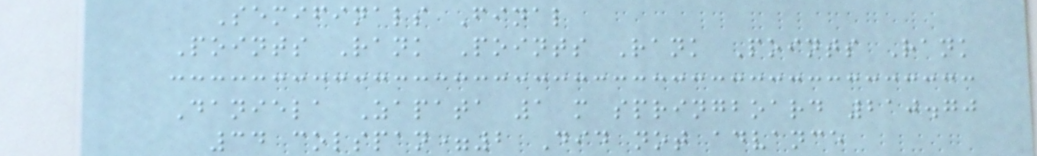Semifinals Final
Points Rank Points Rank Points Rank
Daniela Zapata 1 m springboard 210.70
34 colspan=2 Did not advance
